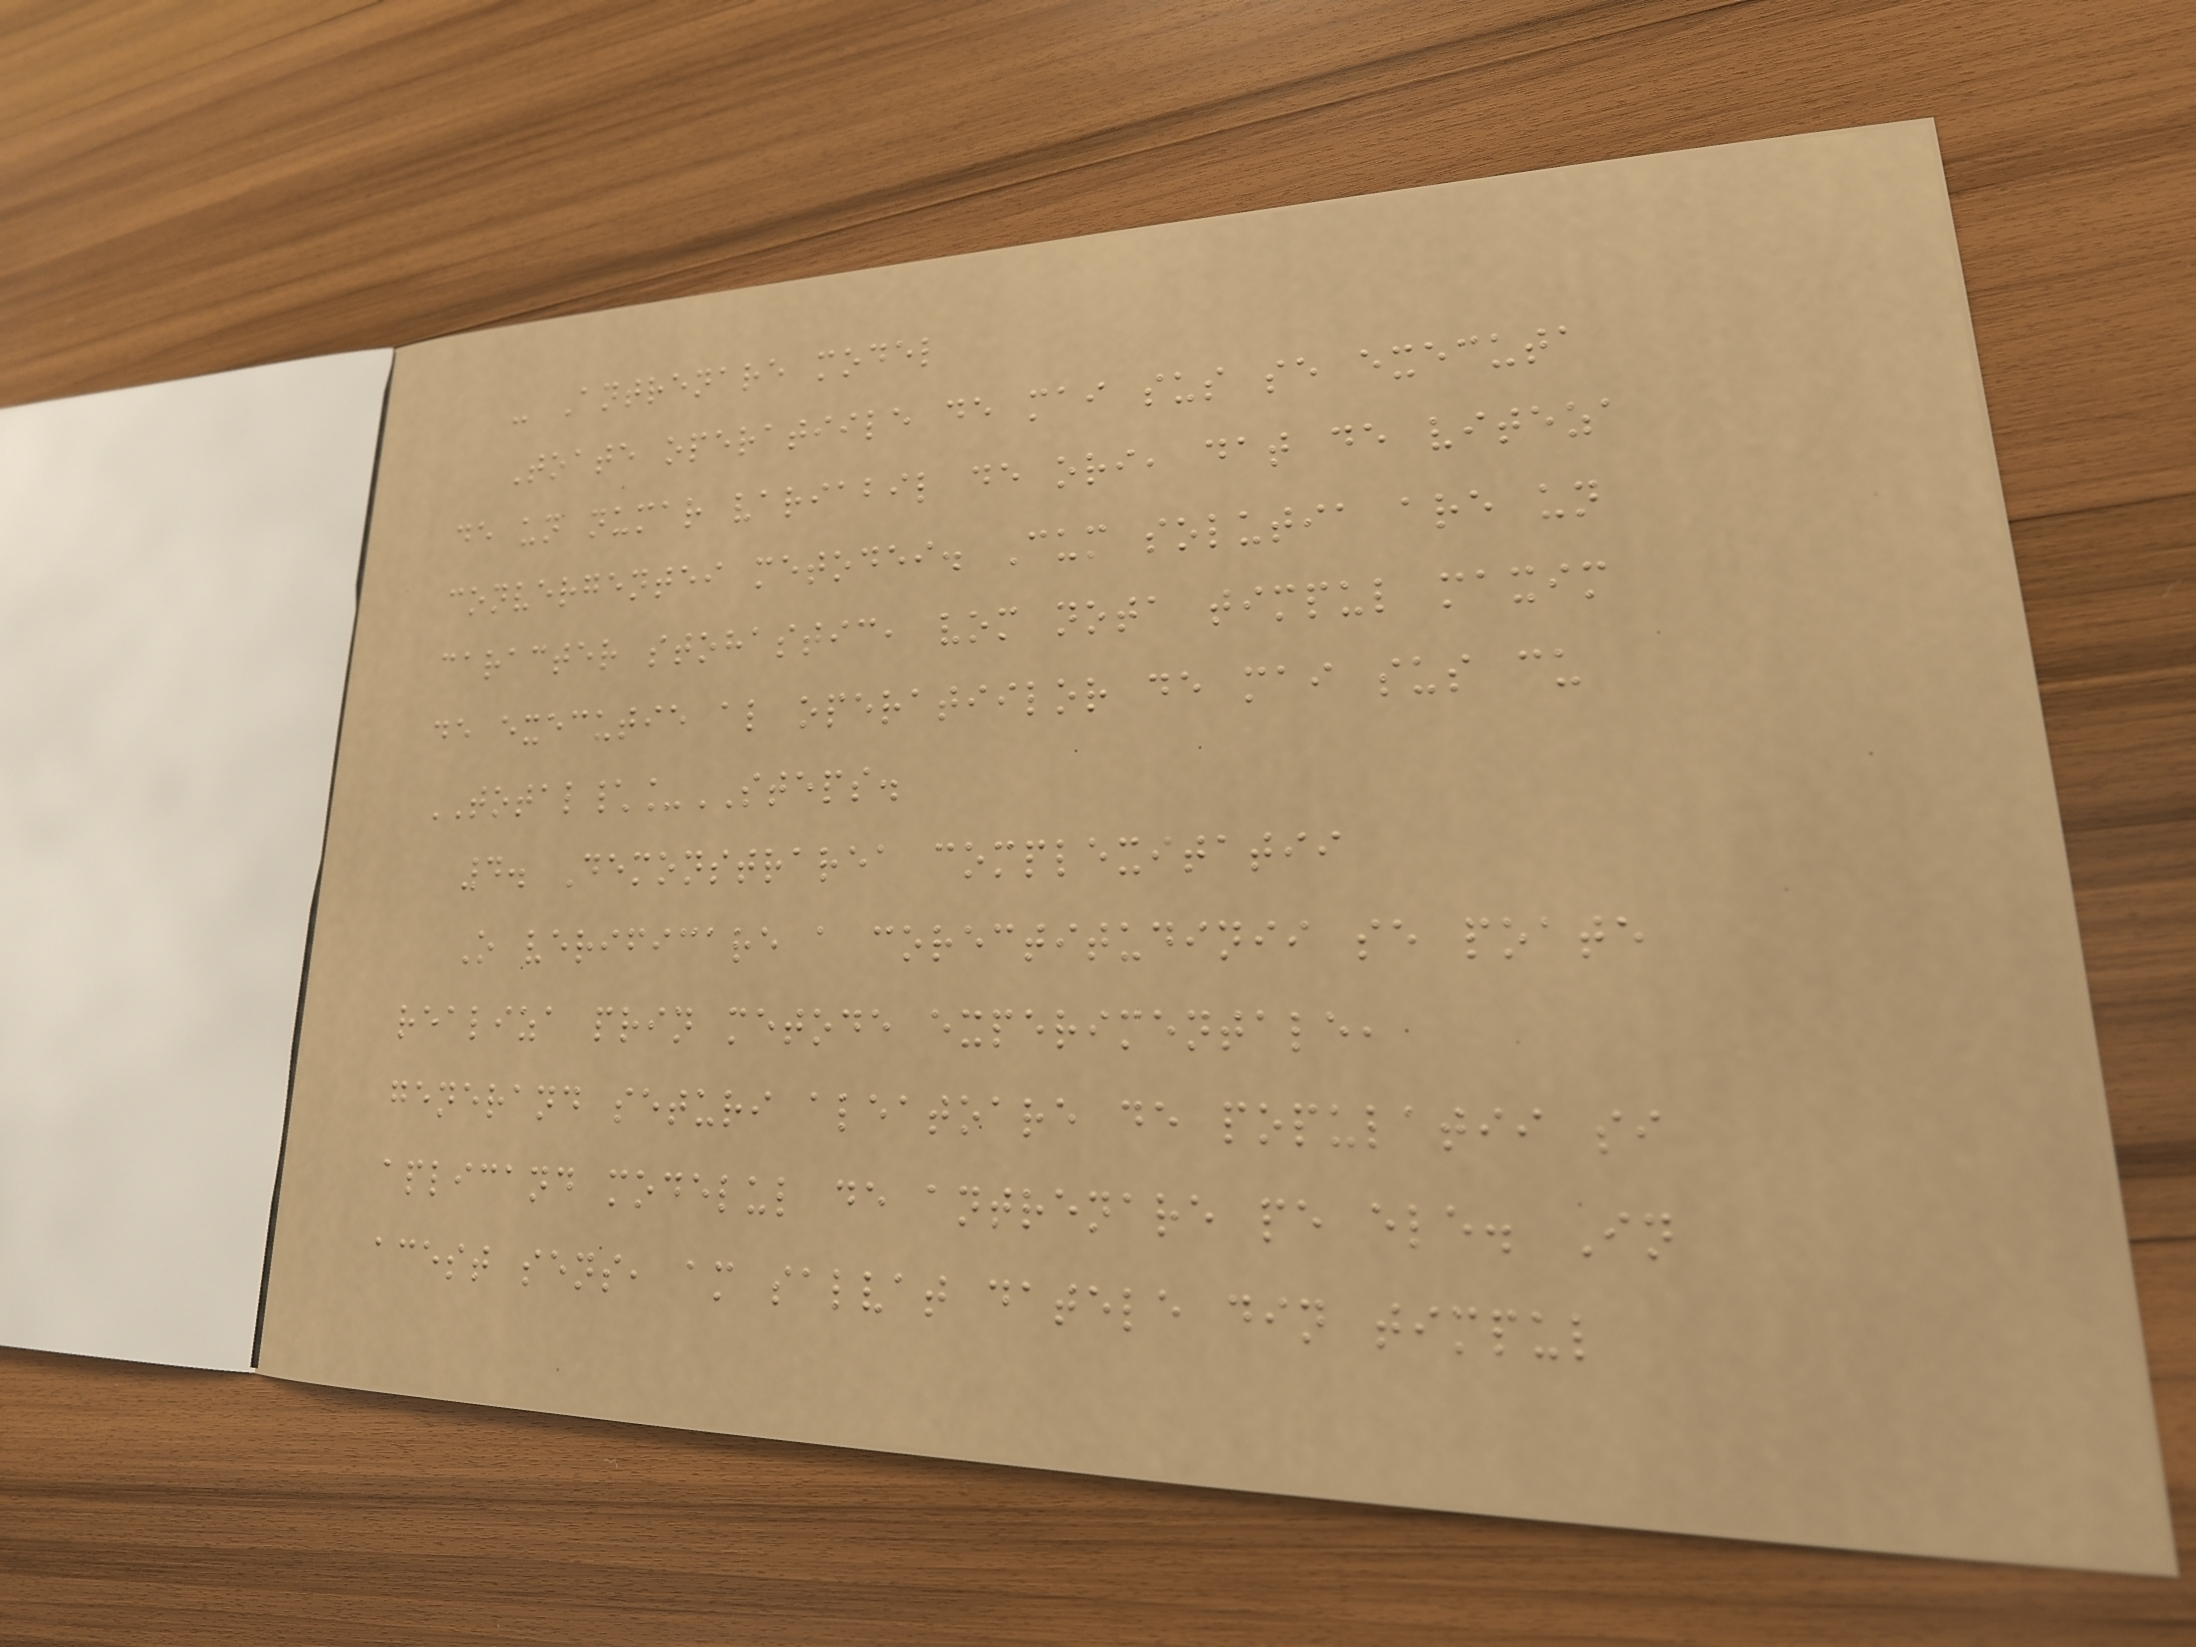- Antrenare model
Toate operatiile de mai sus se executa
de un numar variabil de ori, dat de viteza
convergentei metodei. Cum solutia are un
caracter stohastic, vom nota timpul maxim
de executie al operatiilor de mai sus cu
TOTAL\_STEPS.
4. Demonstrarea complexitatii
O verificare a corectitudinii se poate
realiza prin metode experimentale,
generand seturi aleatoare de populatii si
aplicand modelul de antrenare pe ele. In
acest sens, am salvat datele din timpul
